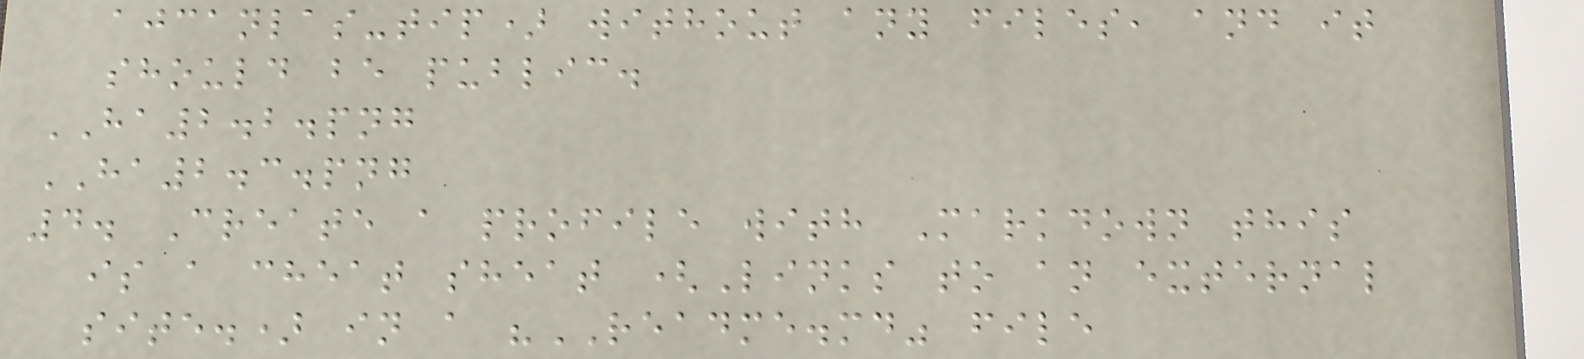ajcanlas-tip) without any files, and it
should be public.
HA2.2.png
HA2.3.png
4. Create a profile with Markdown this
is a cheat sheat (Links to an external
site.) in a "README.md" file
